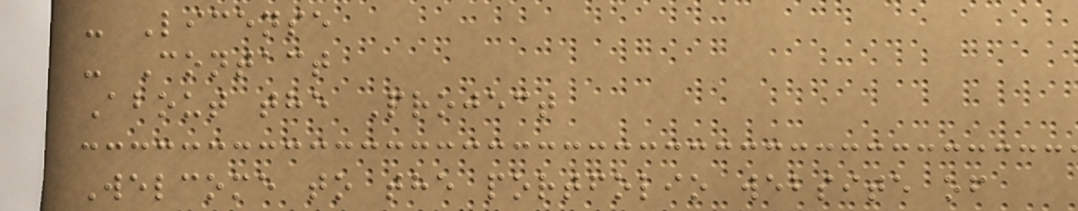- License
- Contact
About the Project
Welcome to the portfolio website of
